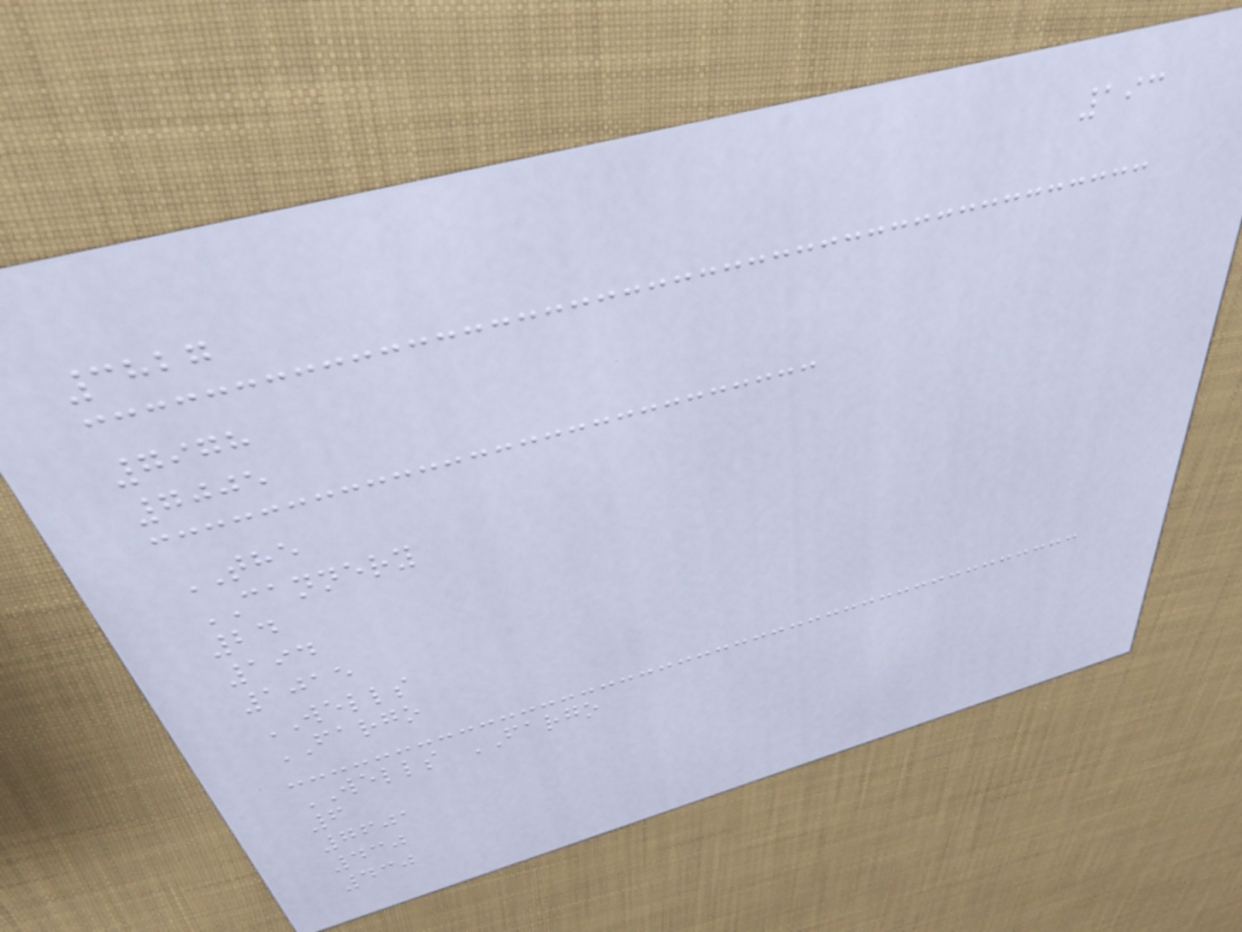193
3827
7978
7005
THE
CANNERY
24
194
1015
WELLS
FARGO
WELLS FARGO
6
7601
430
430
